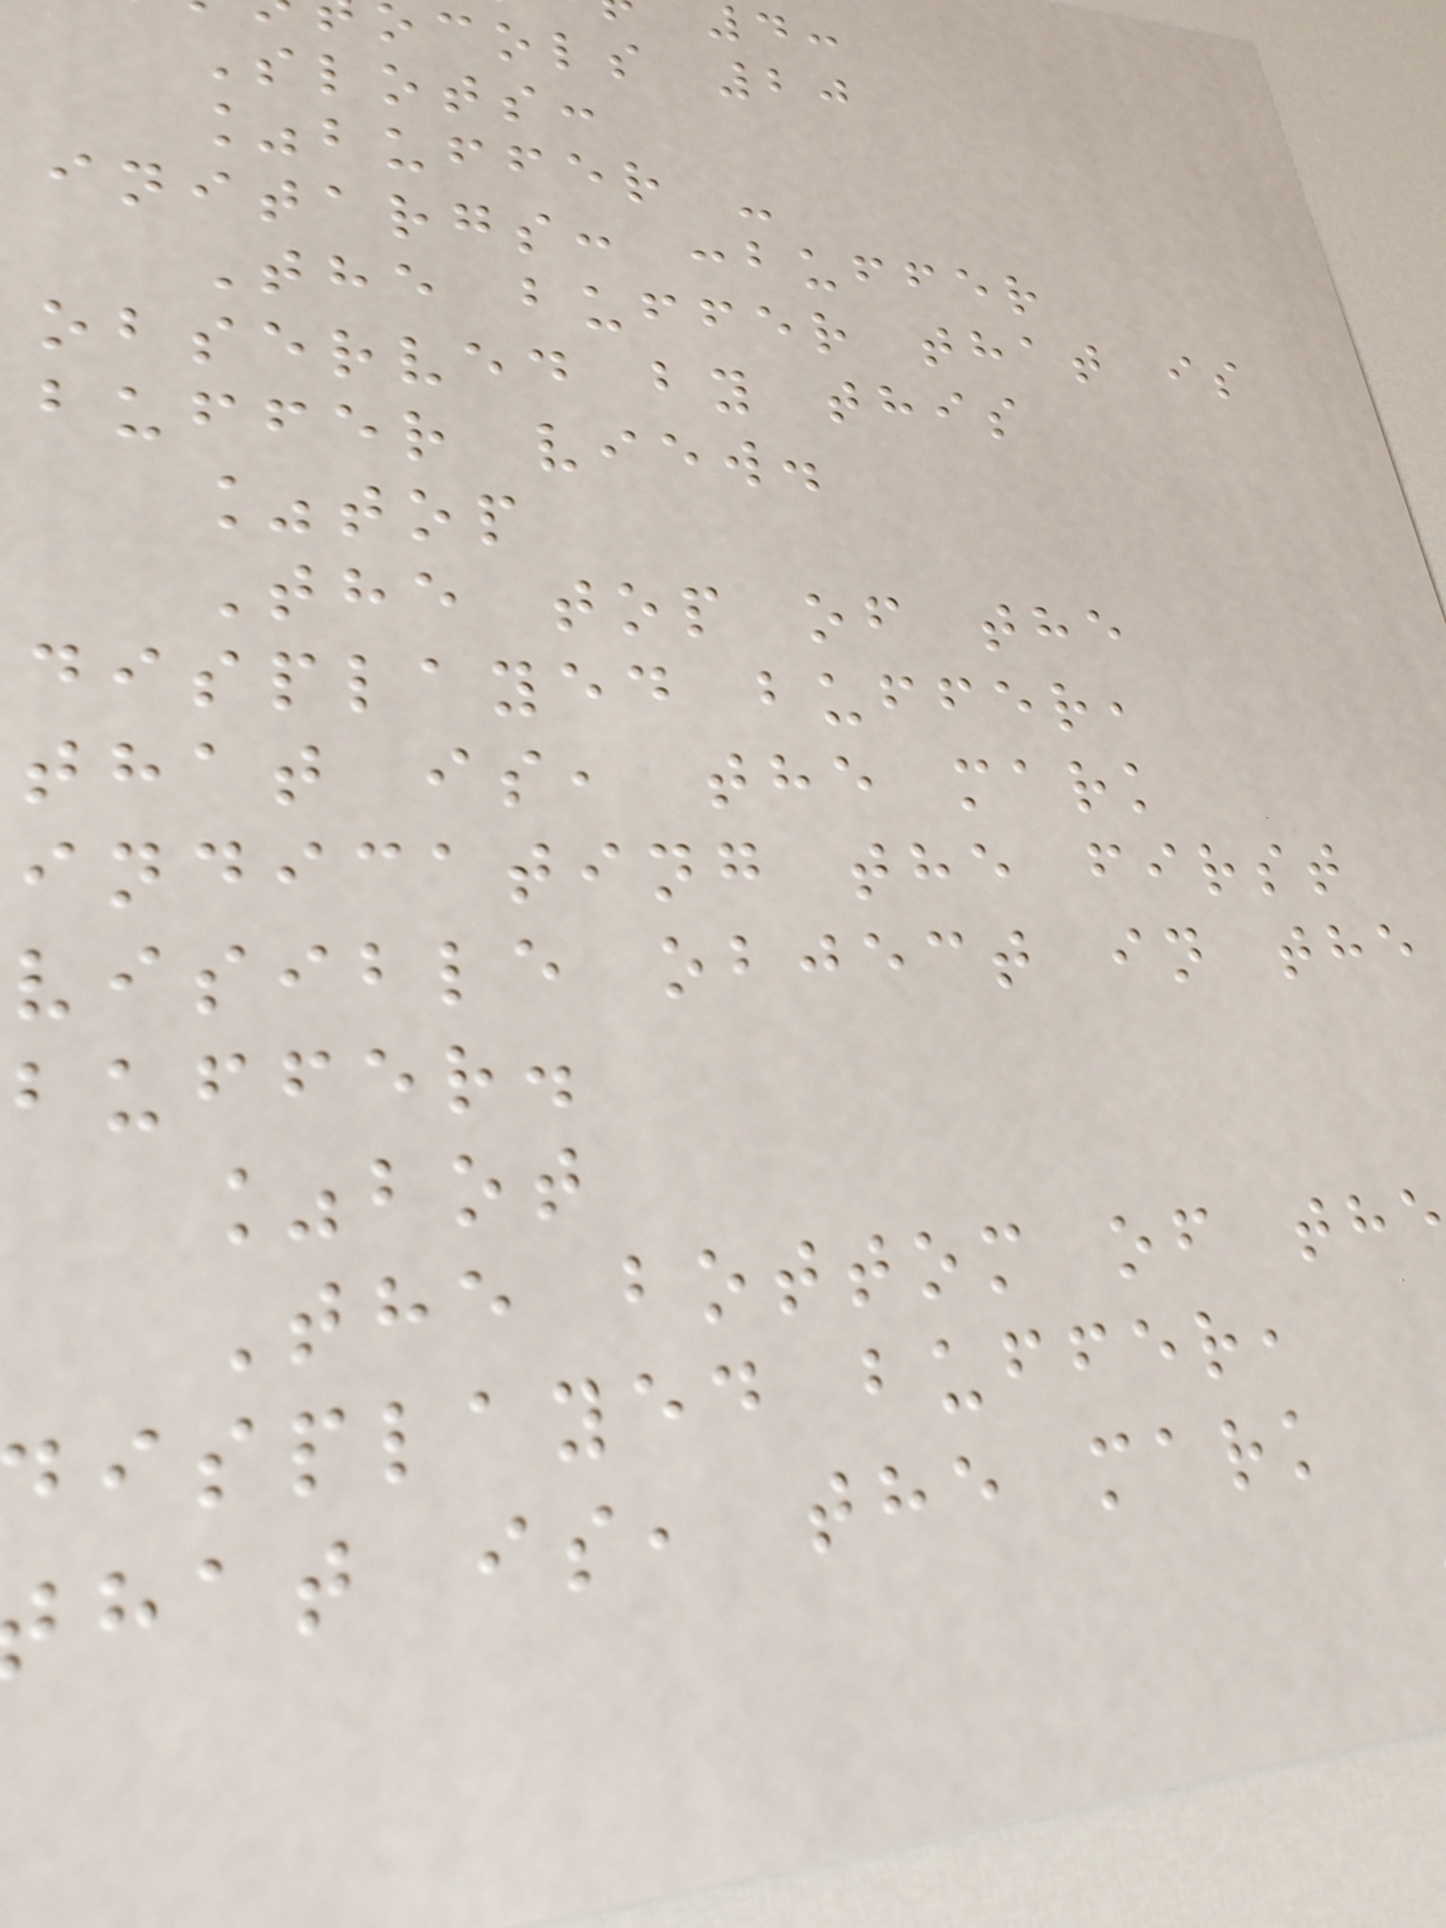cols 20
Slots:
%buffer -
initargs: :buffer
The buffer that is
observed by this
buffer view.
%top
The top of the
displayed buffer,
that is, the mark
indicating the first
visible object in the
buffer.
%bot
The bottom of th
isplayed buffer,
hat is, the mark
